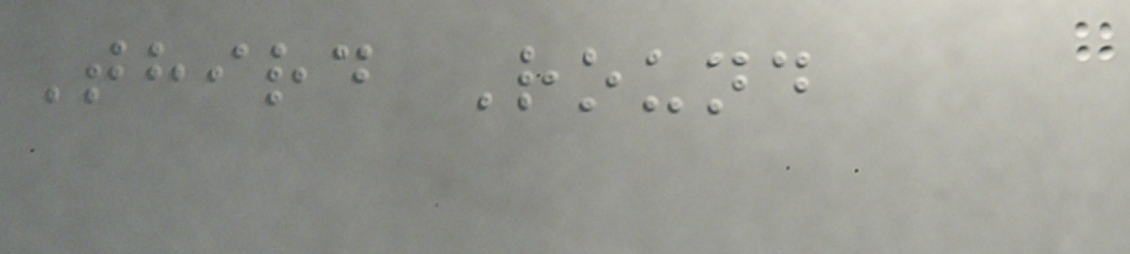Third Round
